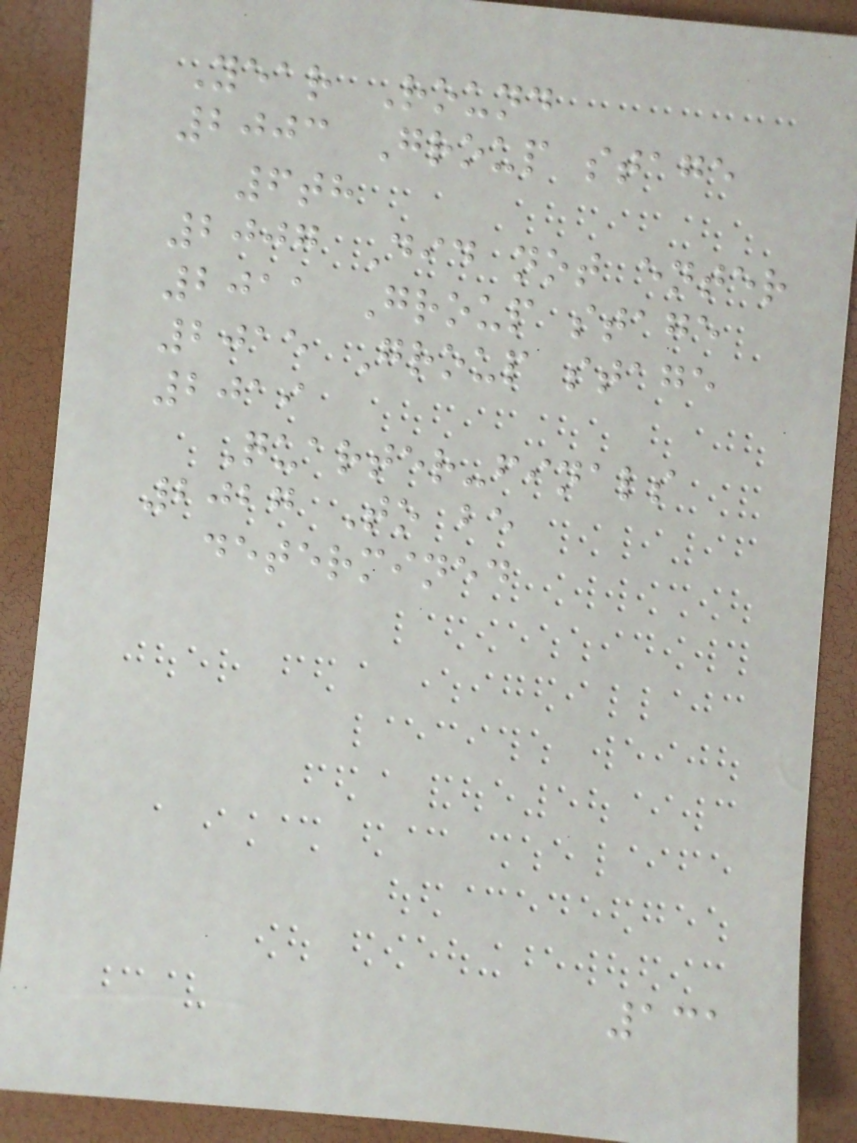Year Round
2003 Group stage
6th
2007 Did not enter
2011 Group stage
2015 Group stage
2019
Quarter-finals
2027 To be
determined
131
